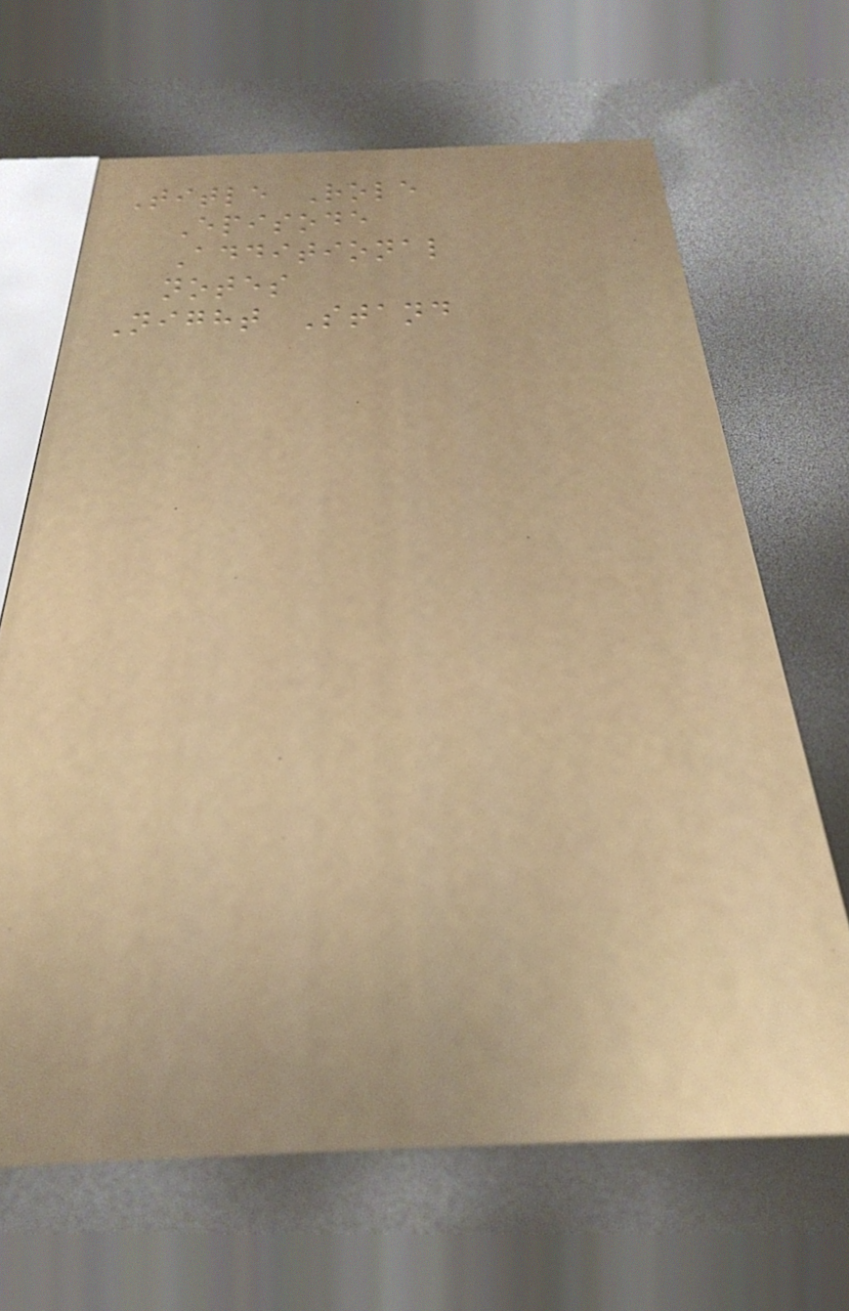Title Role
Episode
Additional
notes
Night Stand
